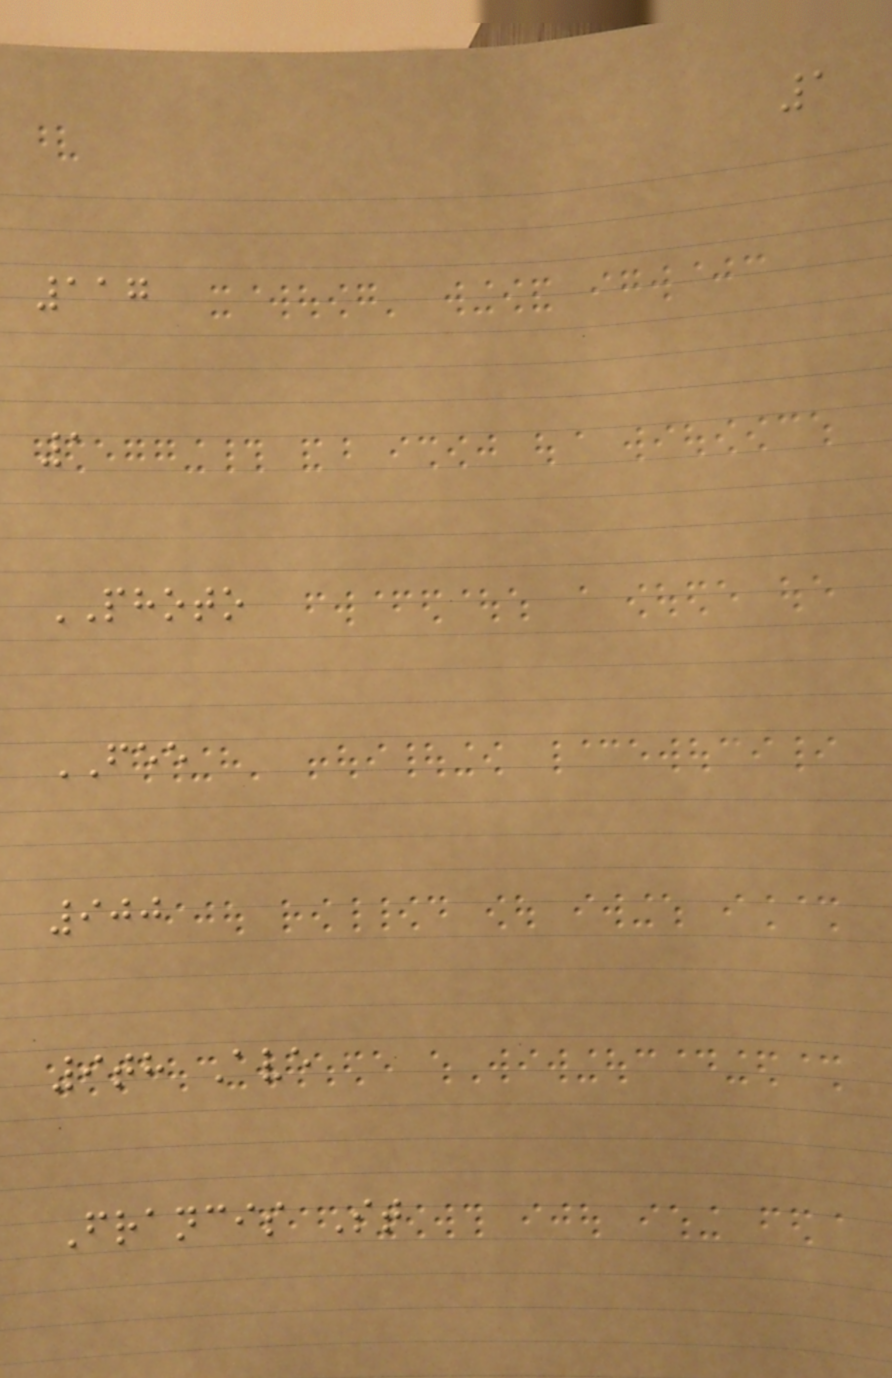1
117
1
PHOTO
FEE
900
9th Ave
Francis St
